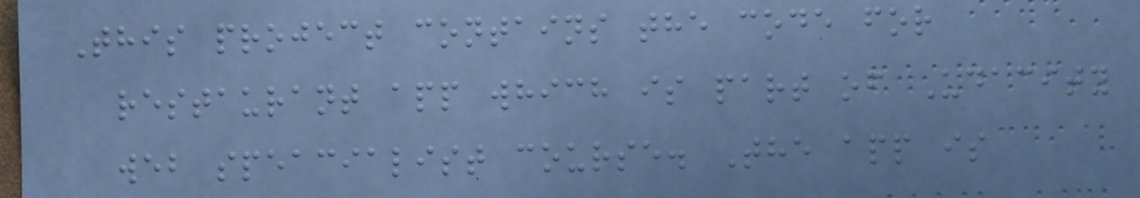This project contains the code for
restaurant app which is part of Udacity
web speacialist course. The app is
